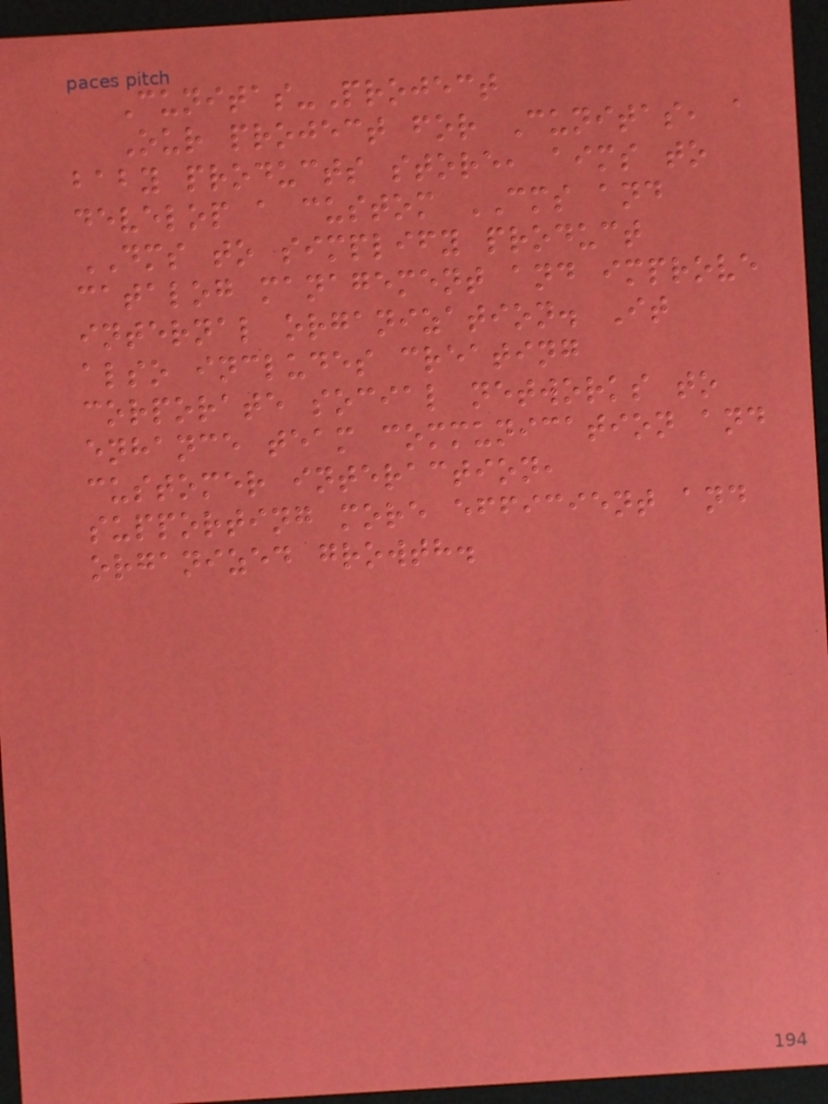Cunitas-Project
Our project for Cunitas, a
baby products store, aims to
develop a custom CMS and
DMS to simplify product
catalog management and improve
internal organization. It
also includes creating
corporate social networks to
enhance team communication and
customer interaction,
supporting more efficient and
organized growth.
